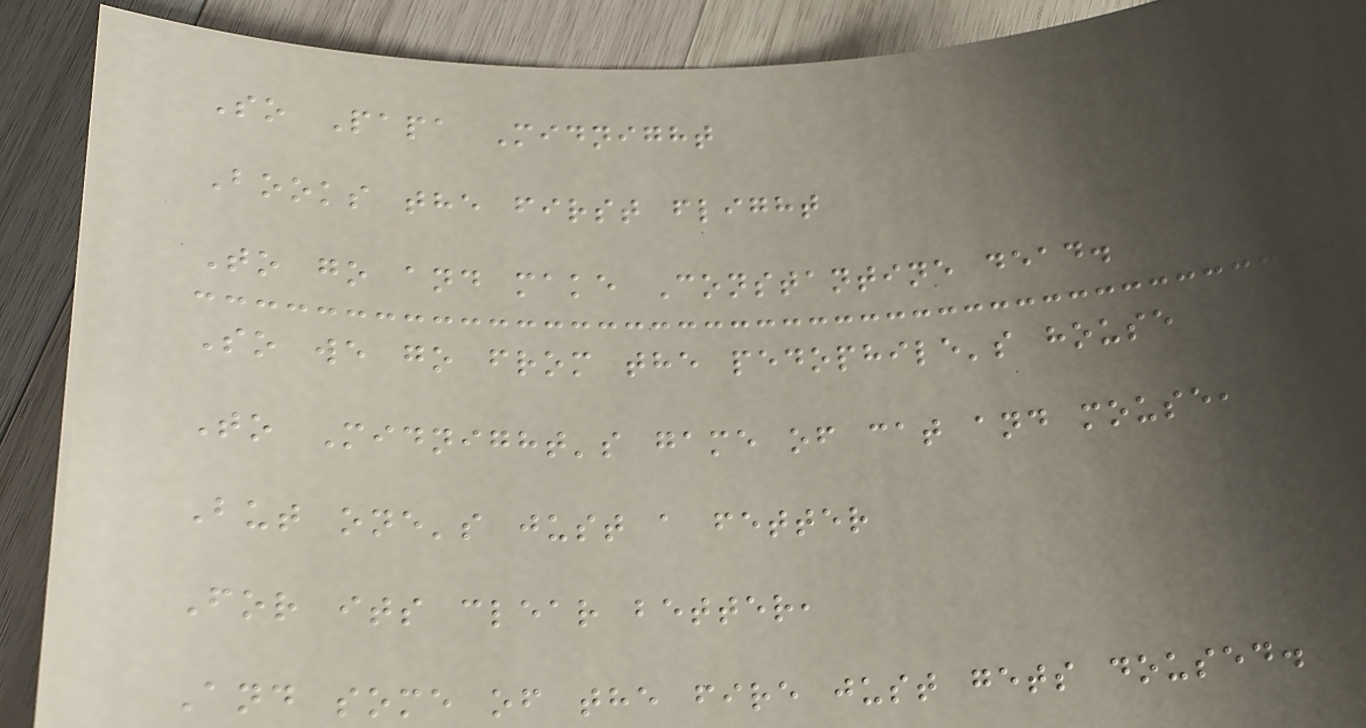So Papa Midnight
Books the first flight
To go and make Constantine dead.
So we go from the pedophile's house
To Midnight's game of cat and mouse,
But one's just a fetter
For its clear better,
And some of the fire just gets doused.
